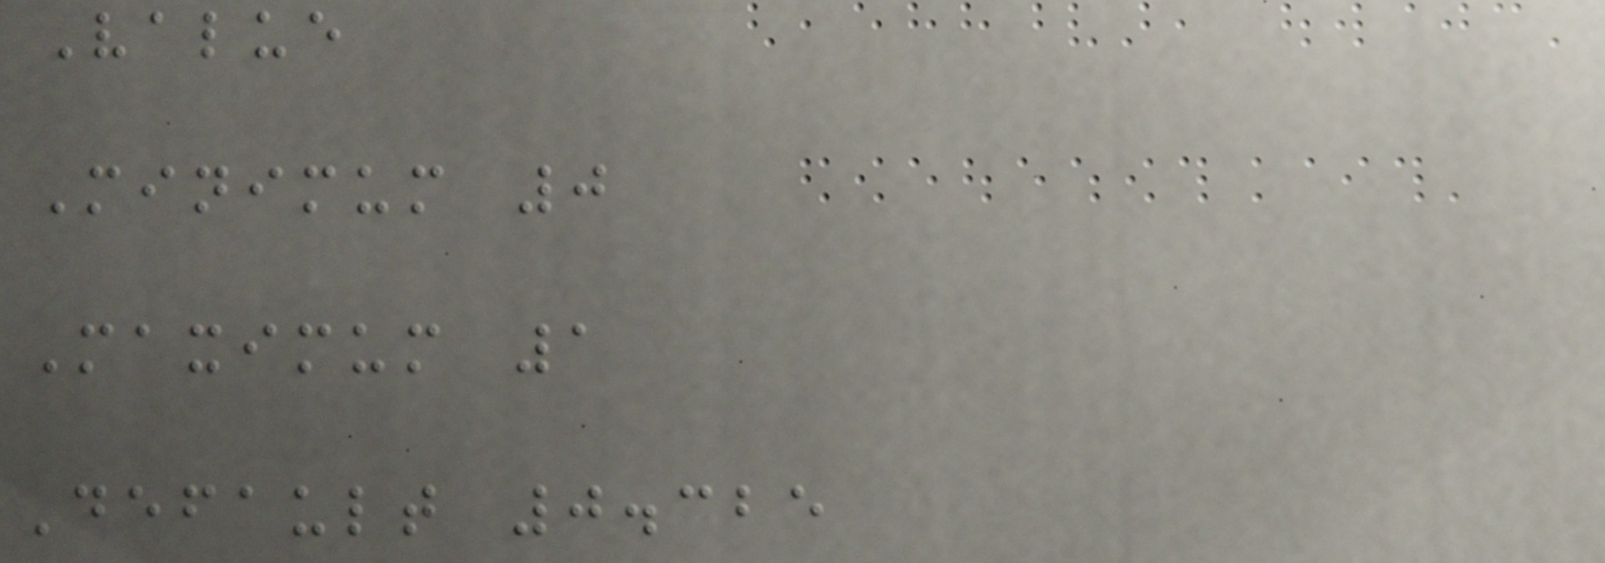Value
Minimum 0
Maximum 1
Default 0.325
